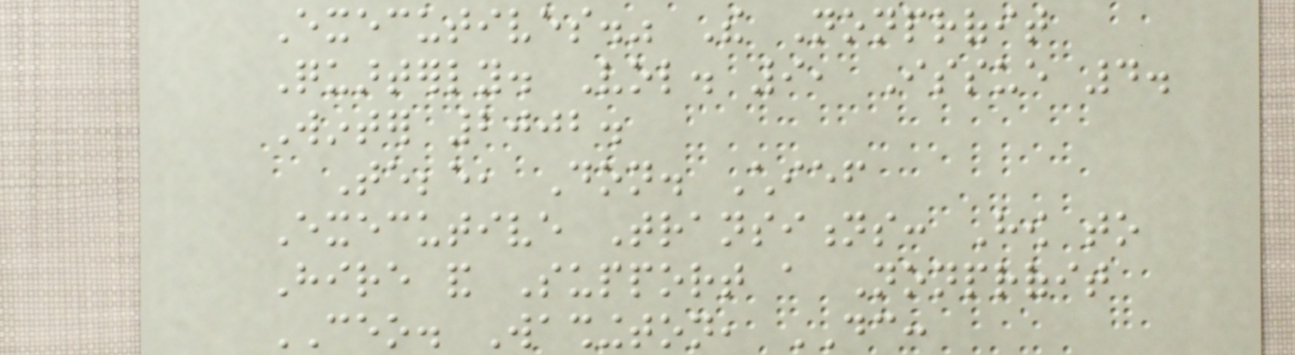Executives." The Nonprofit
Quarterly. Vol. 9, Issue 4.
Winter 2002.
Tebbe, Don. Chief
Executive Transitions: How to
Hire and Support a Nonprofit
CEO. Washington, DC:
